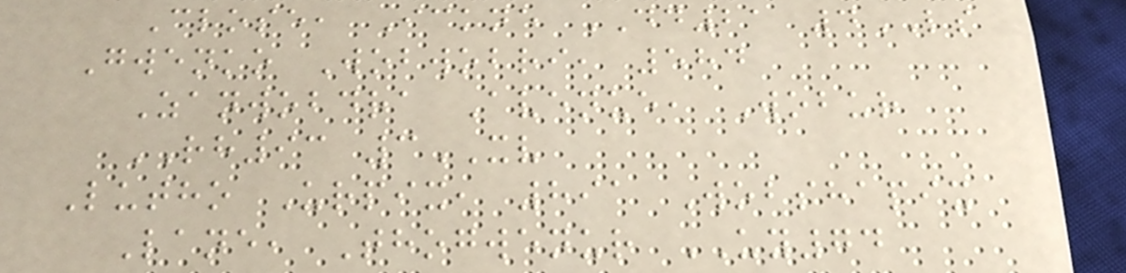Close, Ickne DD21 4LS
Gwenko Wobwobri, 584
Zanwobdra Avenue, Wobur
RH93 3XV
Lutho Urpix, 891 Wobshapix
Lane, Thogwenur UY74
